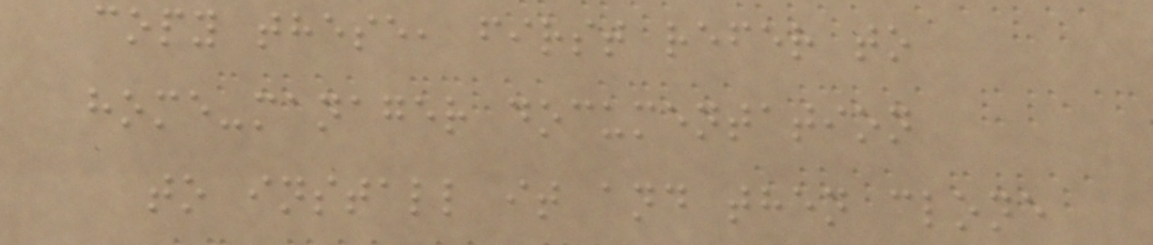copy these, first refer to
home-manager documentation
to install it and then clone
